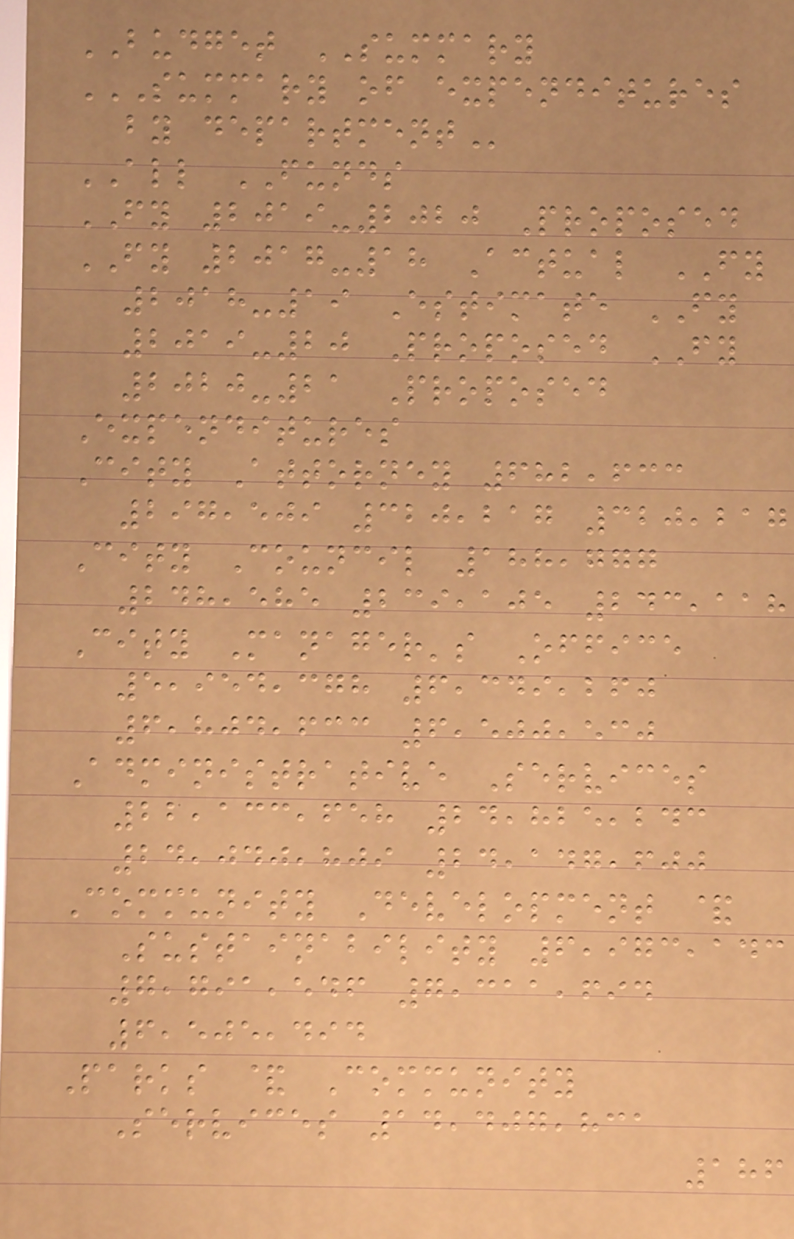BUDGET SUMMARY
SUMMARY OF EXPENDITURES
BY DEPARTMENT
ALL FUNDS
FY 2019-2020 Proposed
FY 2017-18 Actual FY
2018-19 Estimate FY
2019-20 Proposed FY
2020-21 Proposed
Expenditures
City Attorney 682,633
297,509 320,217 320,217
City Council 188,777
248,585 239,105 243,118
City Manager's Office
5,954,378 6,349,260
6,804,633 6,500,530
Administrative Services
22,133,658 24,825,243
24,040,809 24,147,600
Community Development &
Sustainability 6,973,143
7,791,546 7,311,694
6,505,494
Parks & Community
Services 14,407,831
186
